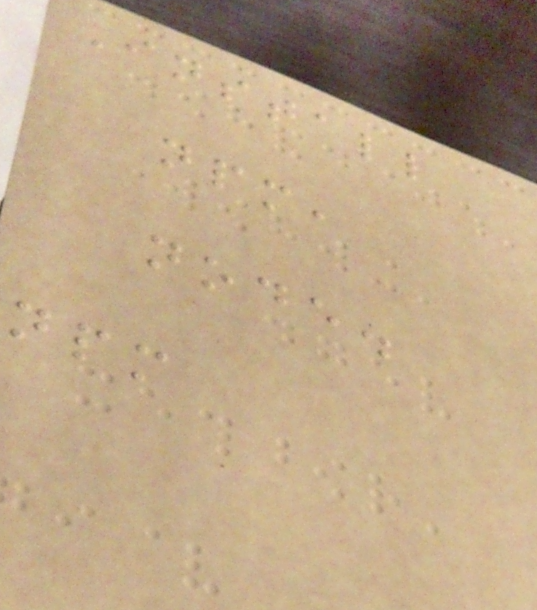Install
npm,
node.
npm
